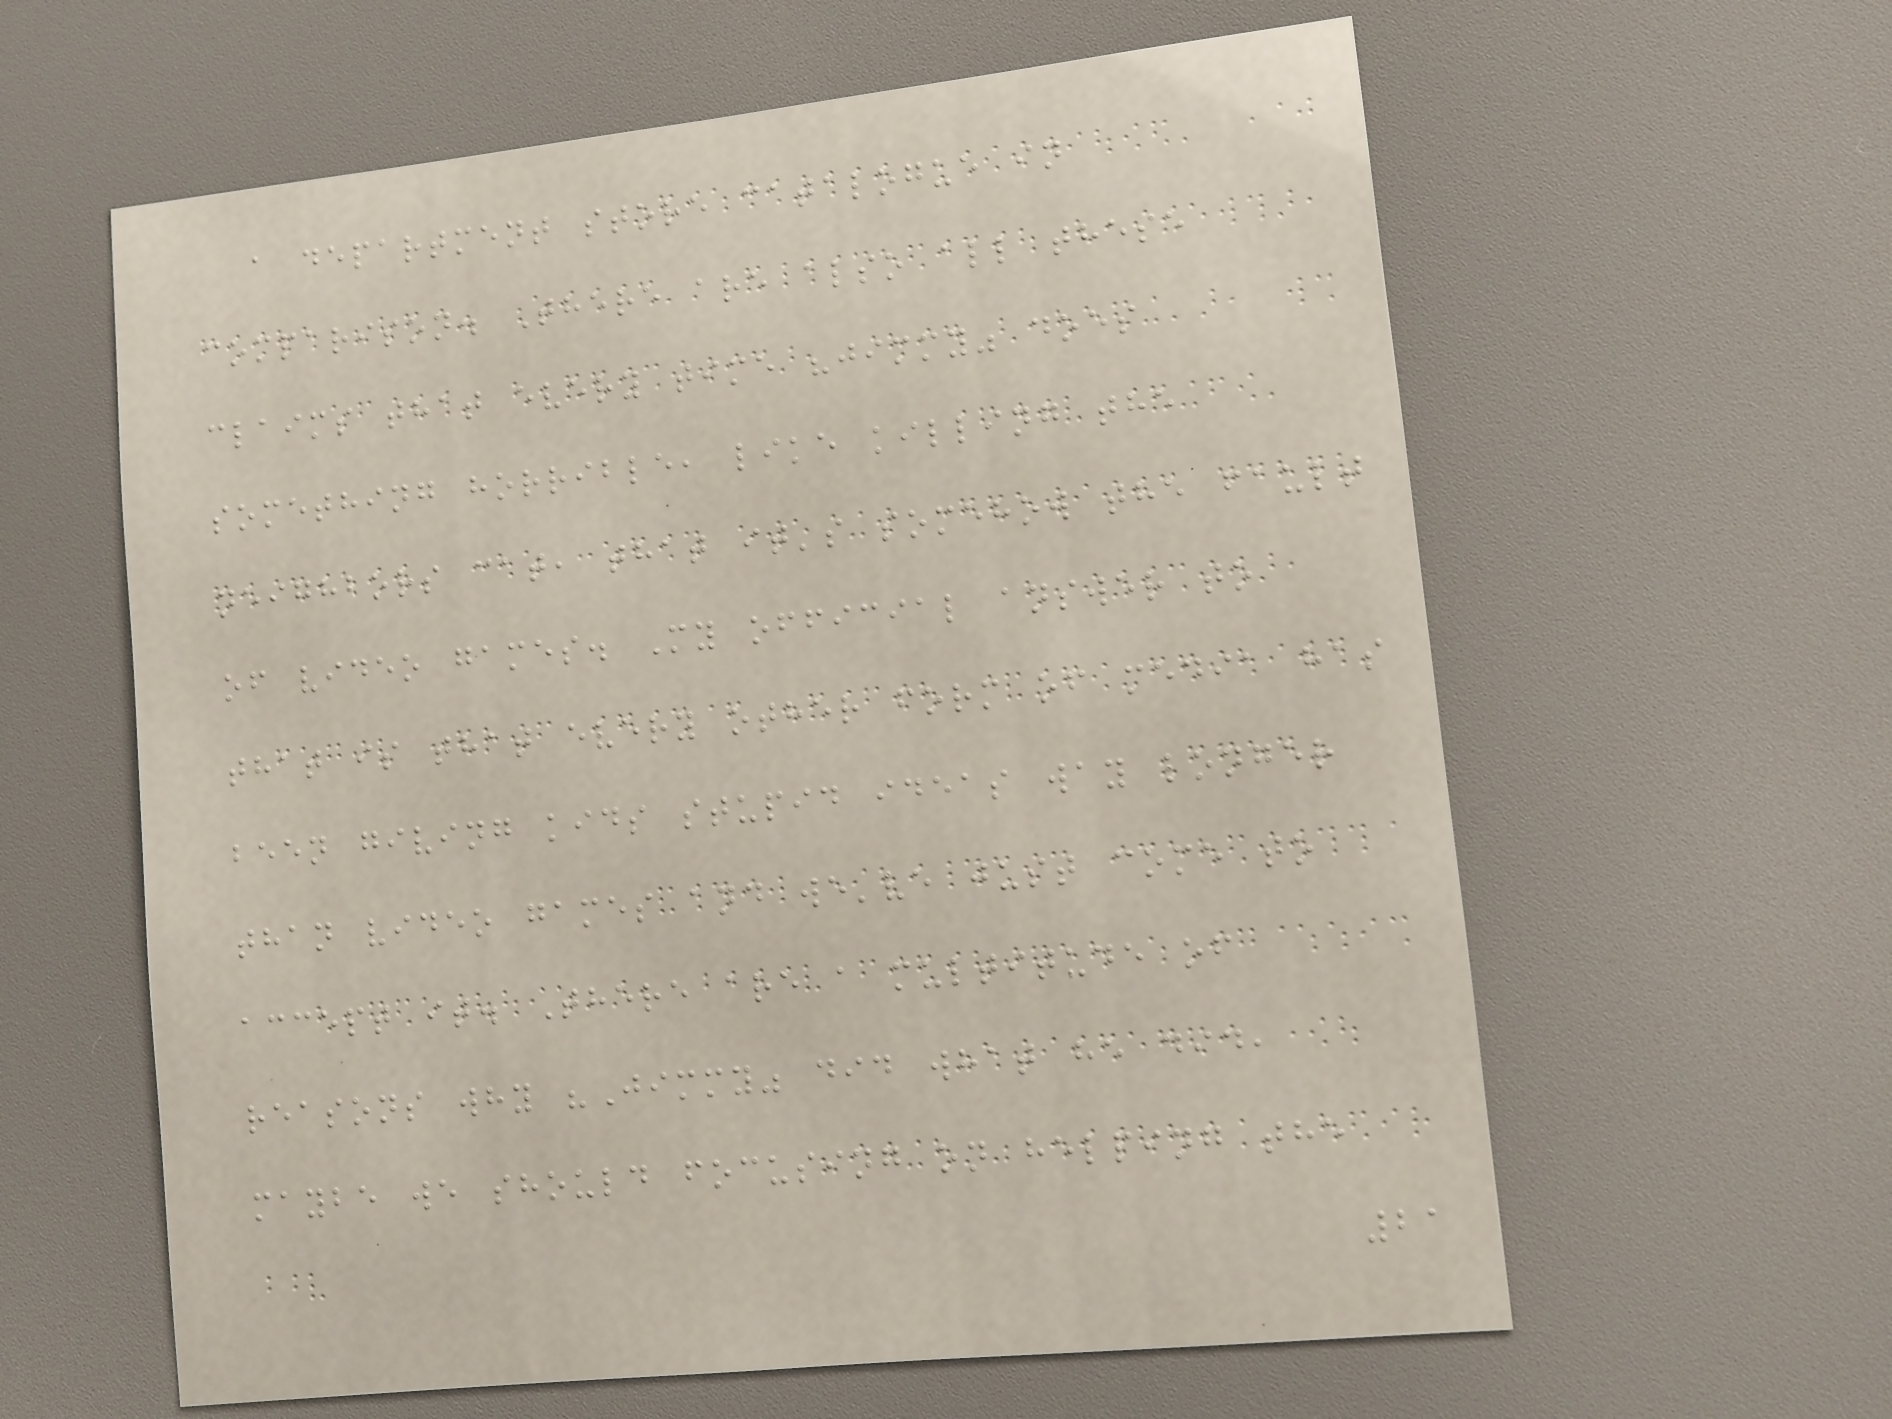a department store catalogue in
comparison. There are also all these
claims that every time "jimmy" does
something horrible, like killing the
neighbors cat, that it's somehow the fault
of video games. My official answer to
that is that every other form of media has
been giving kids stupid ideas way longer
than video games and we've just come to
accept it. There are a multitude of
reasons why "Jimmy" did what he did,
maybe we should focusing on helping the
21
